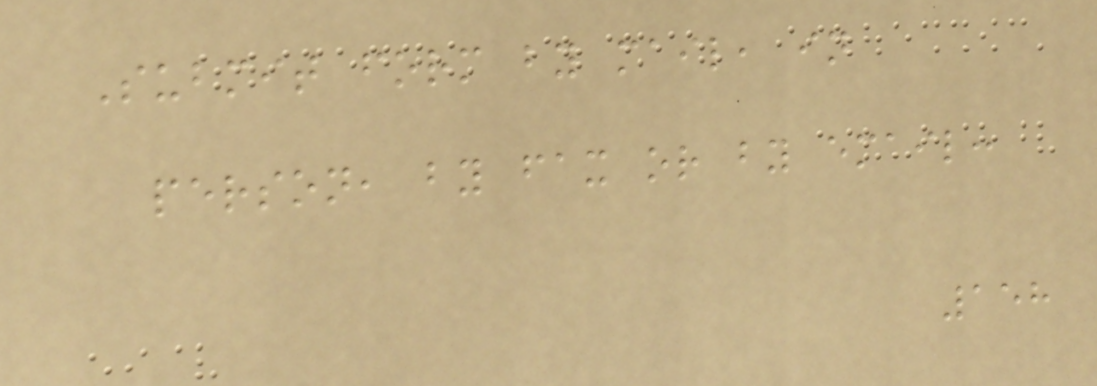Submit form by mail, in
person, by fax or by email:
158
